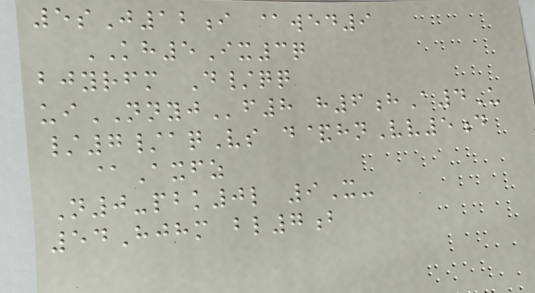5sJ12i @wed9
KH5Ix3q
bjyrfm D/qq
uiNNYJf8 h6hA4U
/7/aqVs d&hnVv5d
@Axfz
N0-pbk0l 9X-
54Hjhm bl7b
